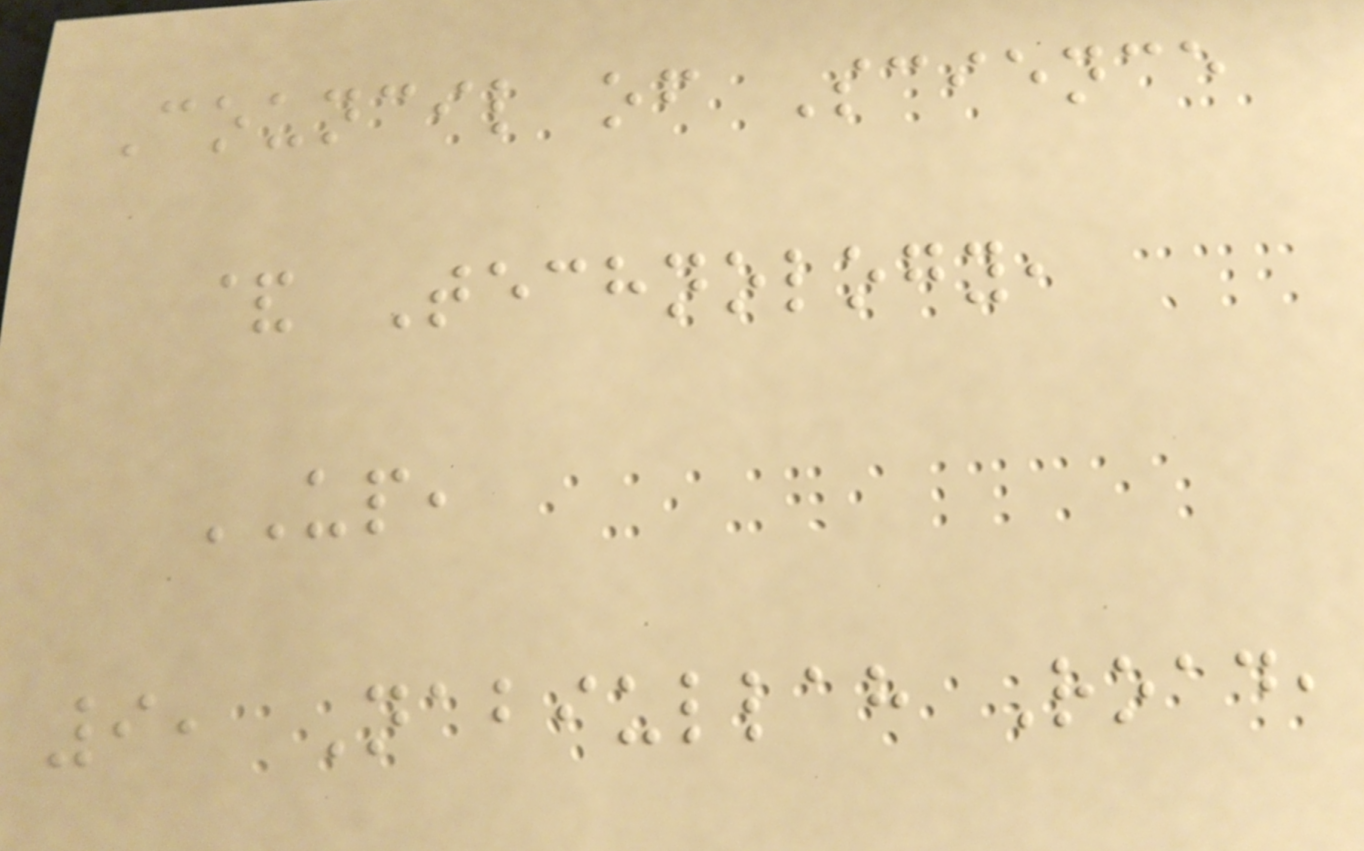Council of Science
& Technology,
UP,
9, Nabiullah Road,
